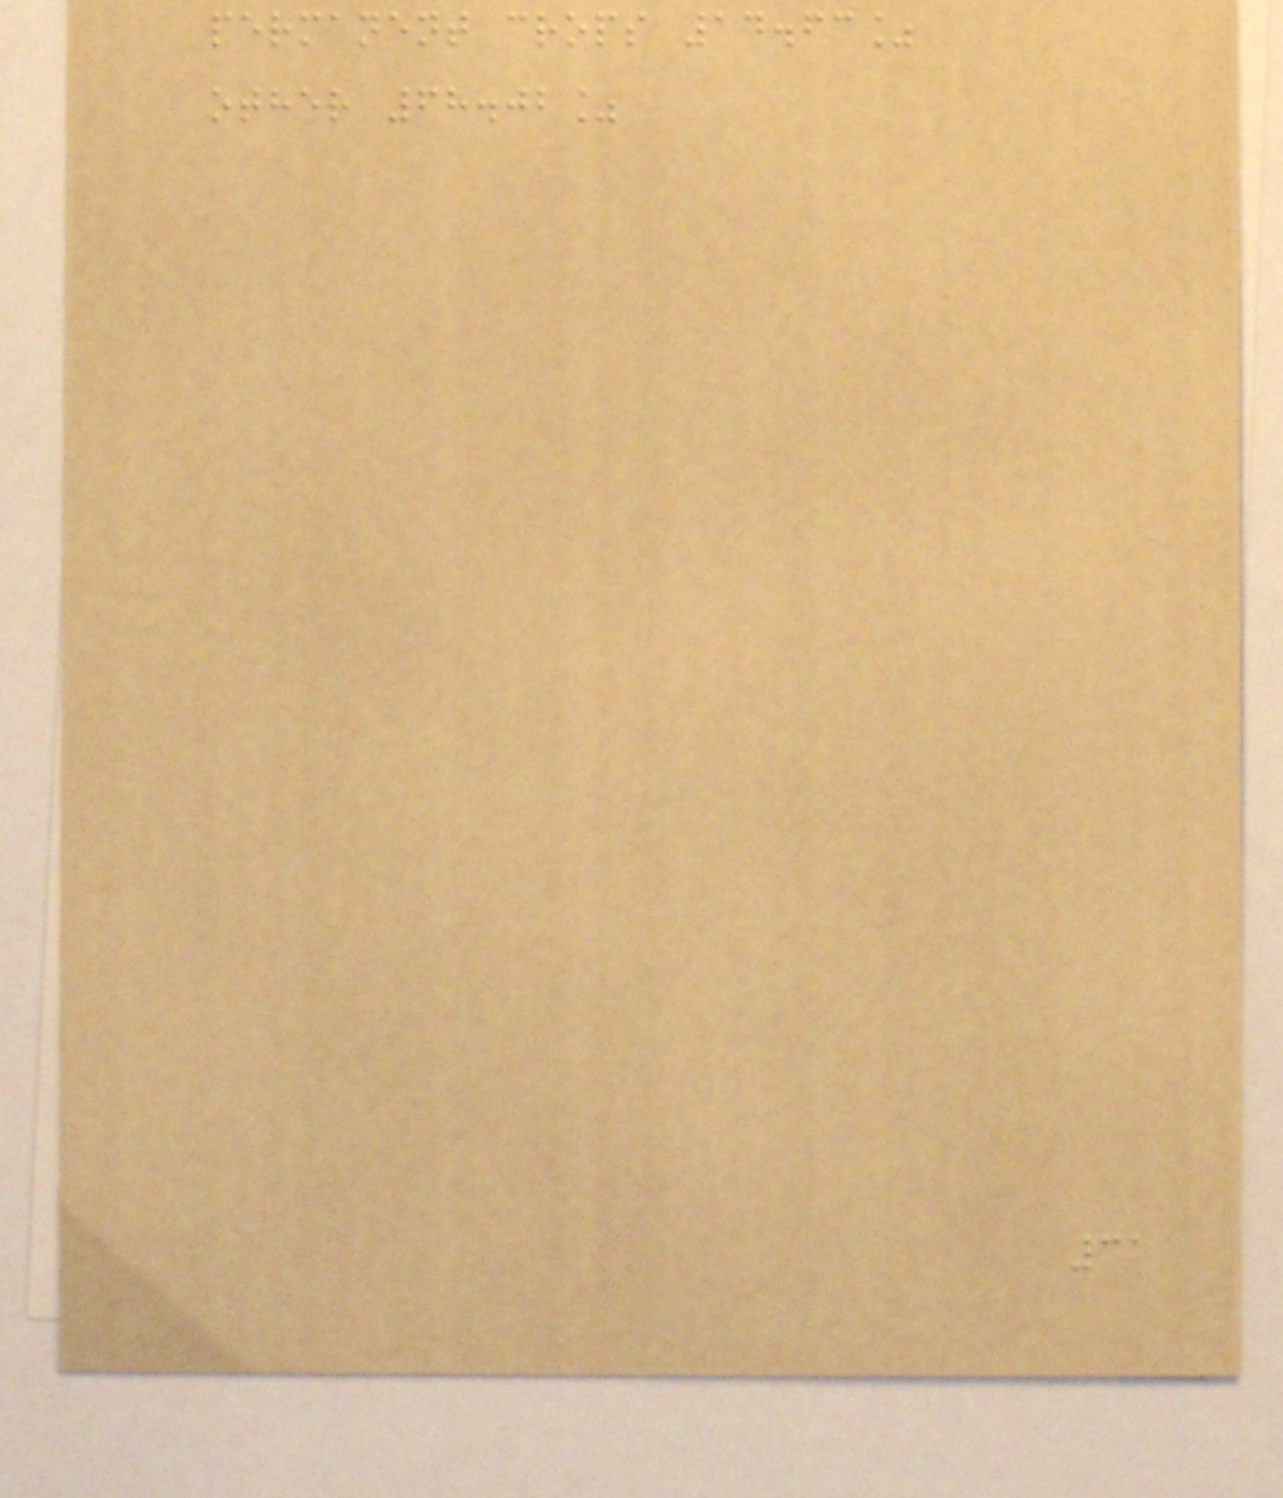permanent crops 14.63%
other 68.02%
31
